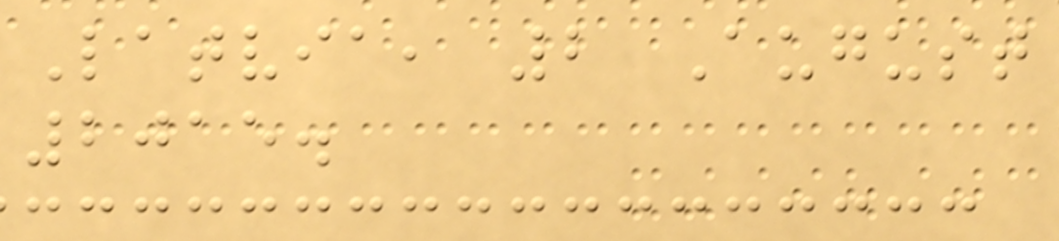Latvia, 2 August
2015.
